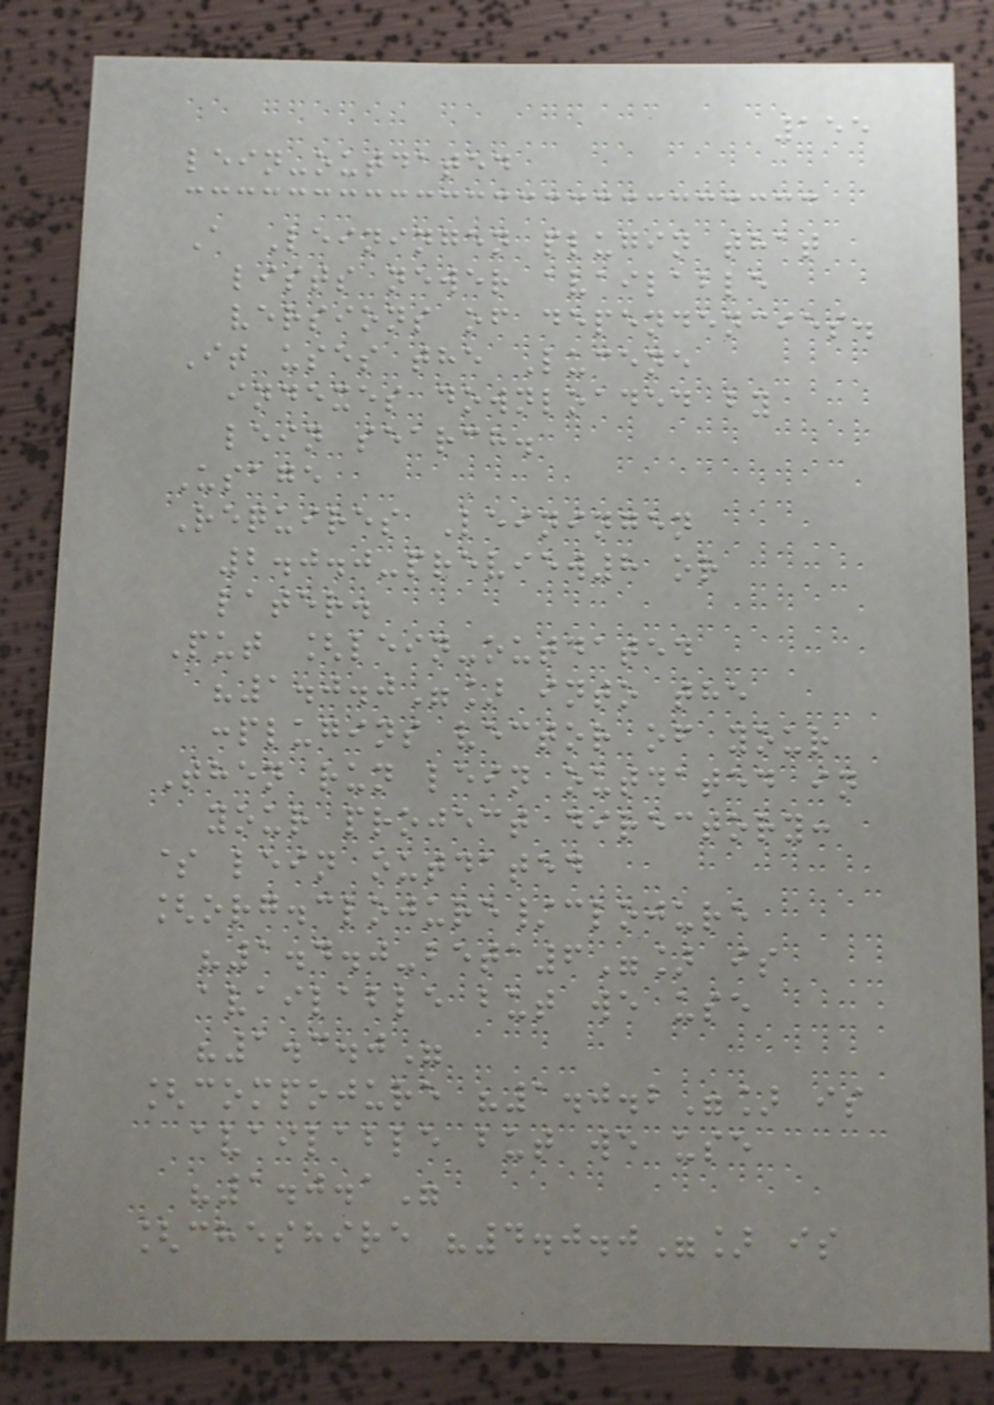155
lein-outdated
A Leiningen plugin that
lists newer available
versions of dependencies.
It uses the Lucene
indexes downloaded by
lein search.
Usage
Requires Leiningen
2.0.0-preview8 or
later.
Put [lein-outdated
"1.0.0"] into the
:plugins vector of your
Then run lein outdated in
your project directory:
$ lein outdated
[org.clojure/clojure
"1.4.0-beta6"] is
available but we use
"1.3.0"
[compojure "1.0.2"] is
available but we use
"1.0.1"
[cheshire "4.0.0"] is
